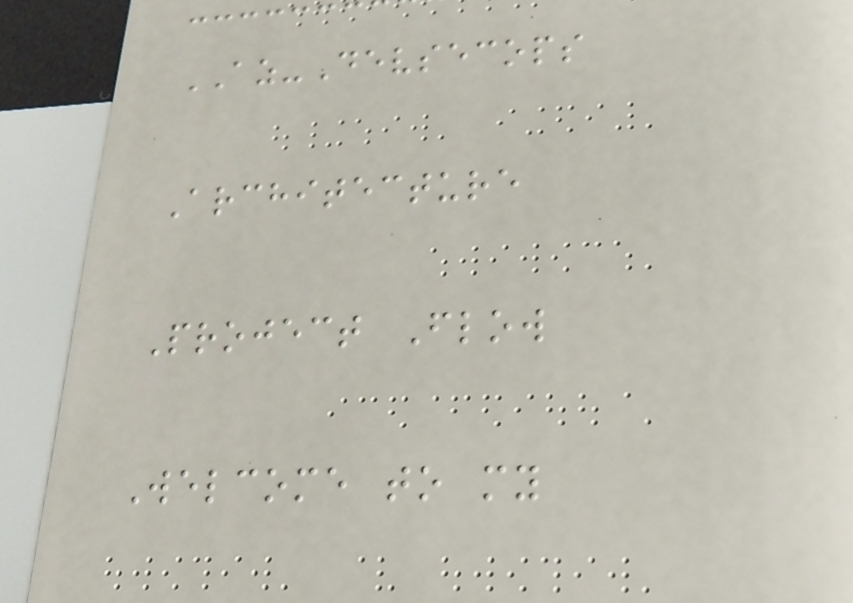AZ-Devsecops
Architecture
Project Flow
Welcome to my
